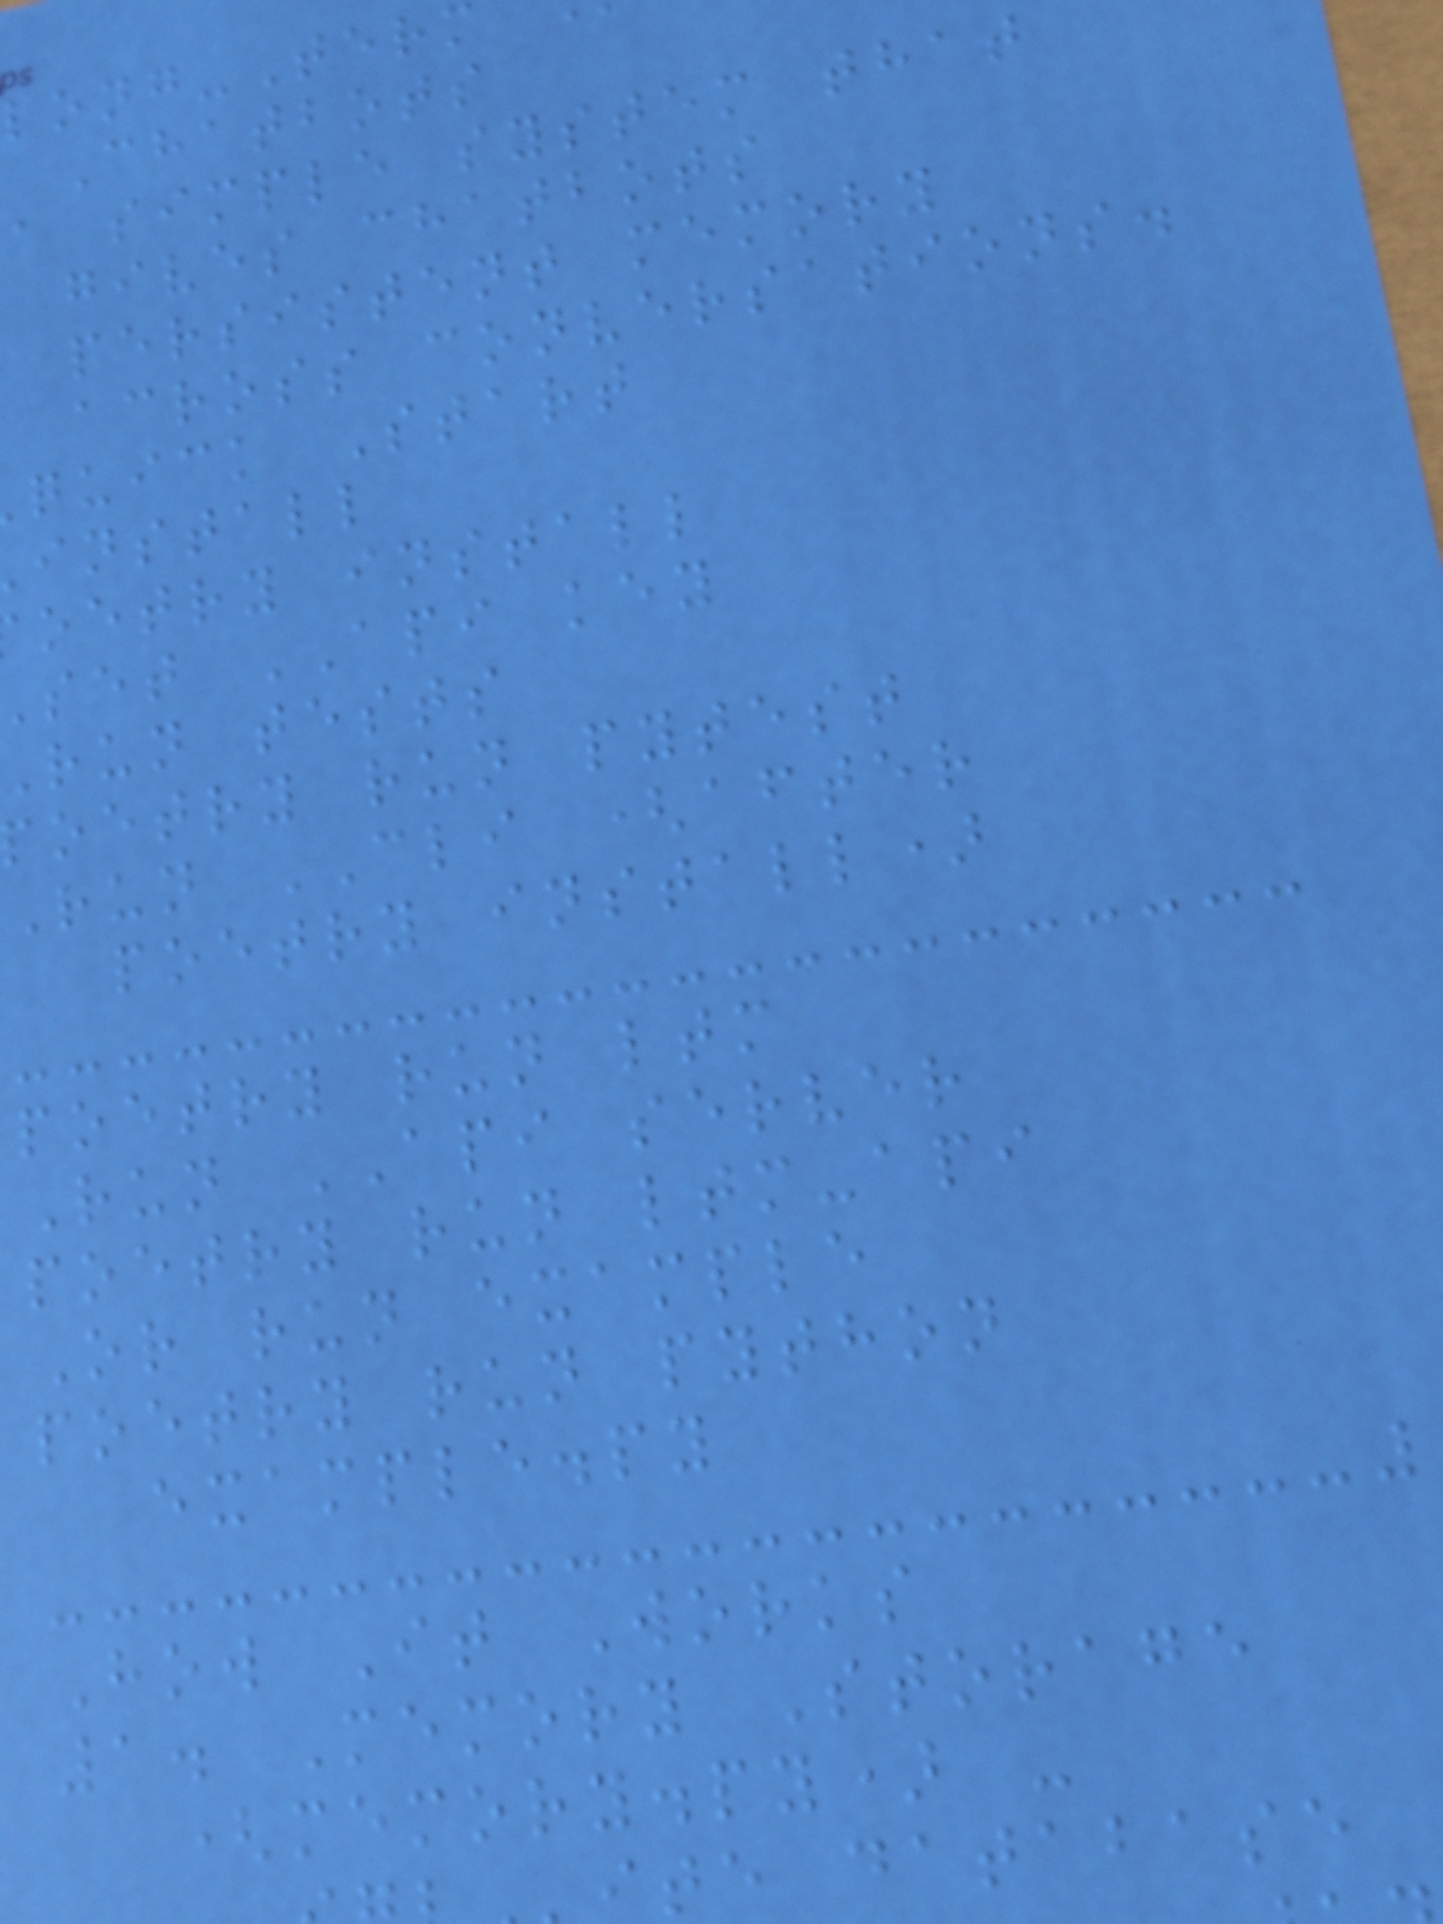Chatbots
a simple system that
gives chatbots
persistent memory
across conversations.
quick Start
install
oetry install
set API key
run tests
poetry run pytest
Run CLI (after
poetry install)
poetry run ltm
Run API server
poetry run ltm-api
Or run example
poetry run python
example.py
How It Works
1. Memory Storage
(memory.py) -
ite database
